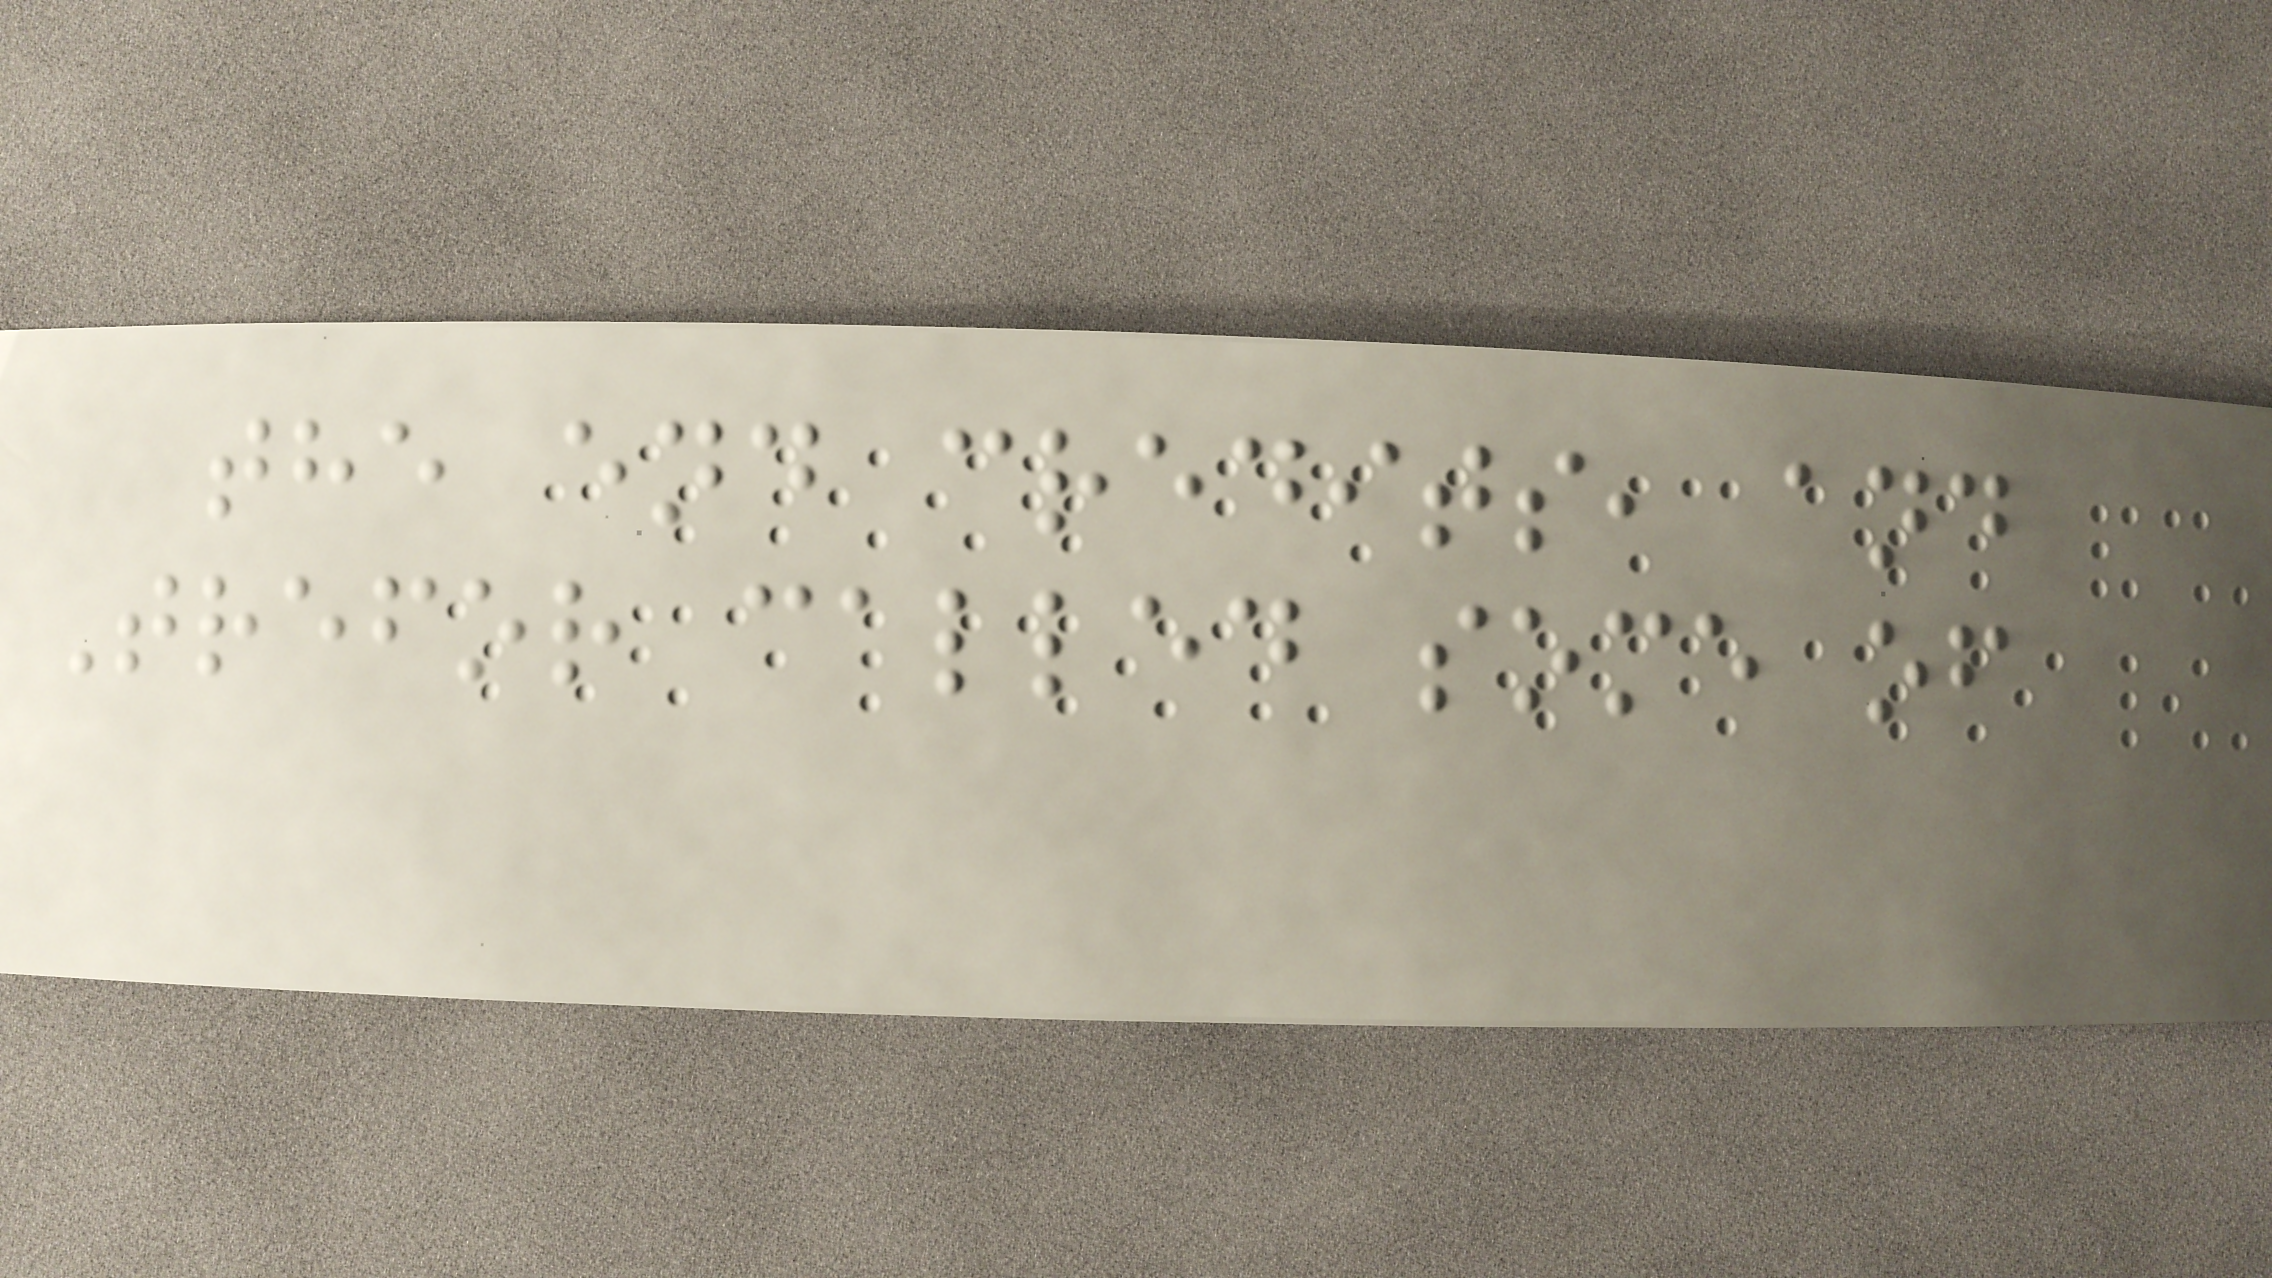the end credits, and
Trefor called some of
